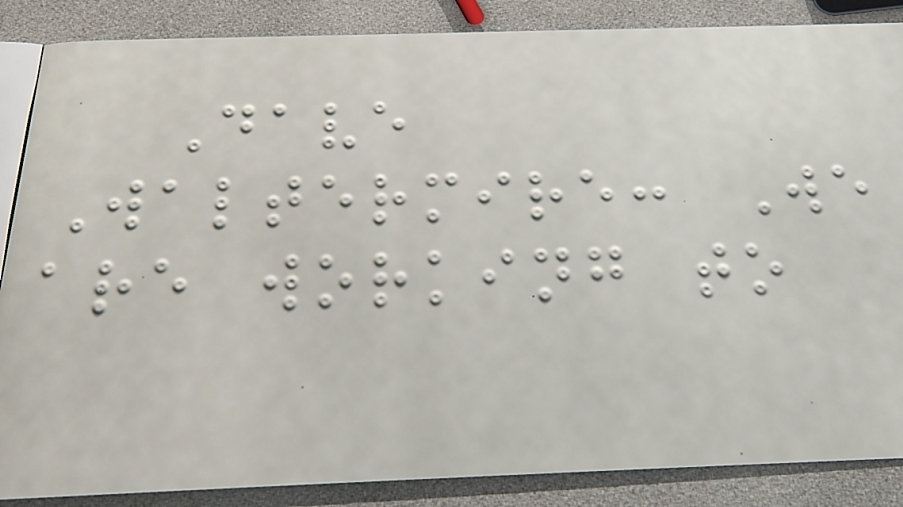Dave
Waltermire: We
are working to
